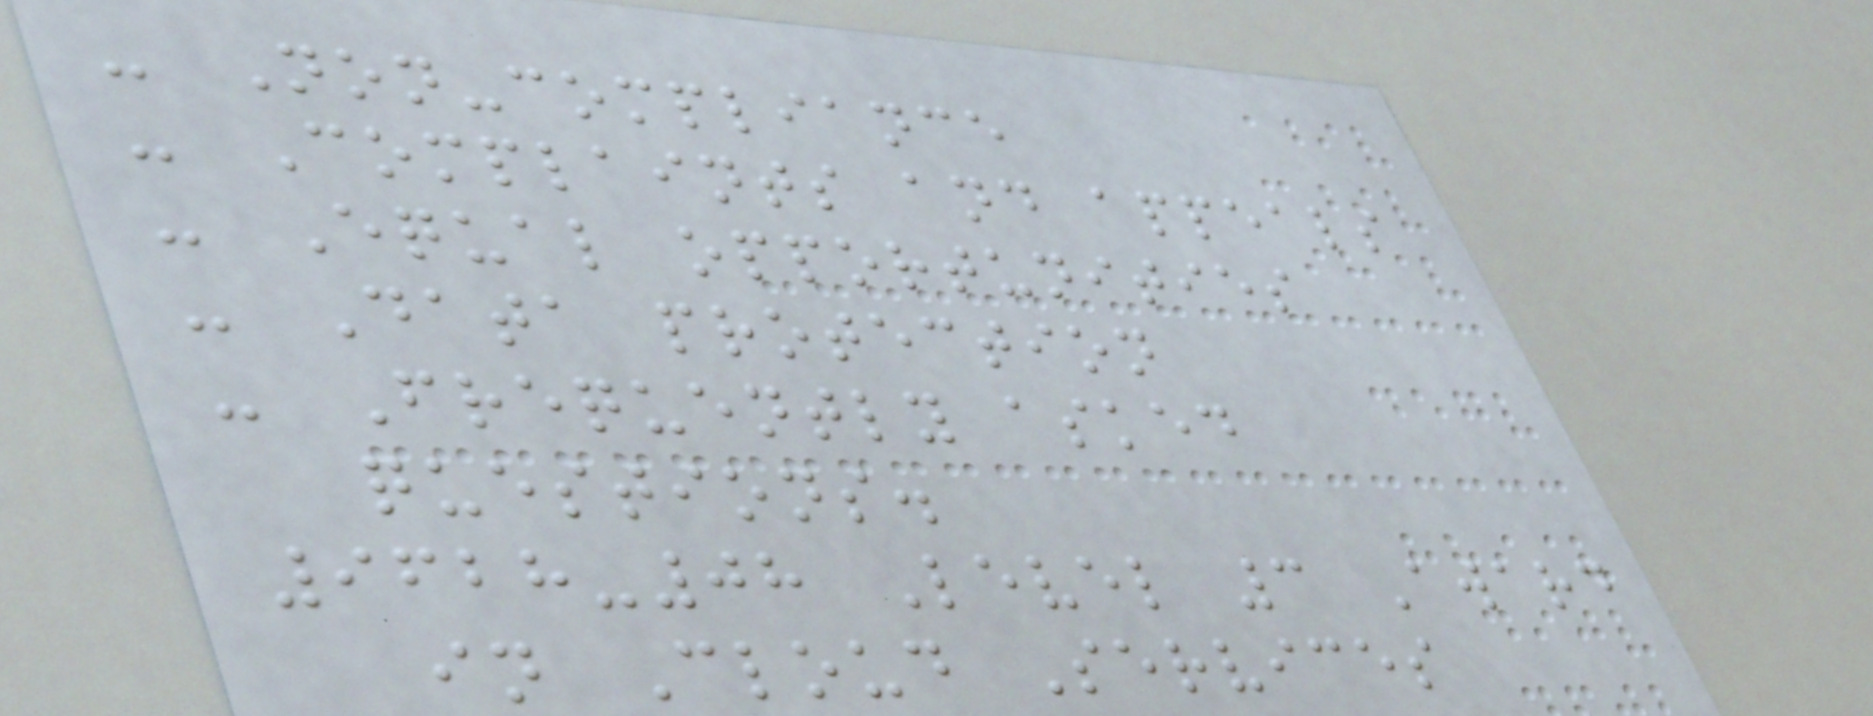- Non-compliance
- Complaints and appeals
- Equal opportunities
- Data protection
- Frequently asked
questions.
9628-08 Level 3 Award
in Cloud Services
